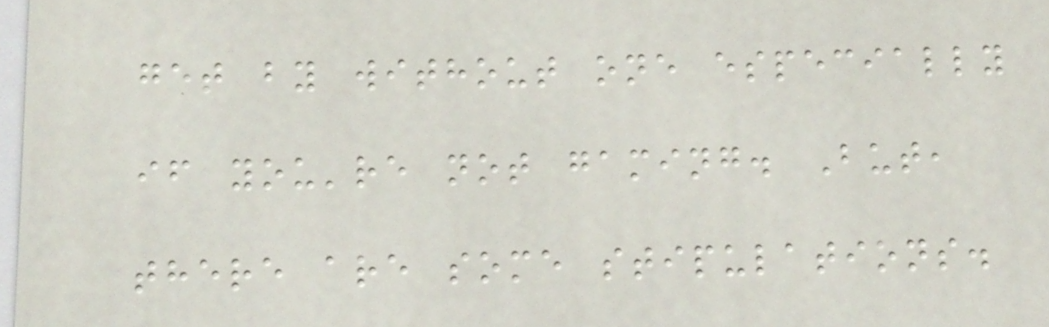get by without one especially
if you're not gaming. But,
there are some stipulations.
